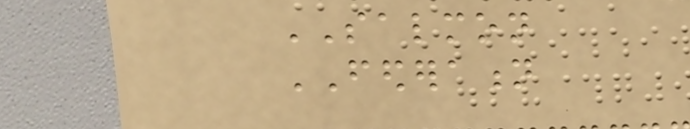SALMON
FEDERATION
